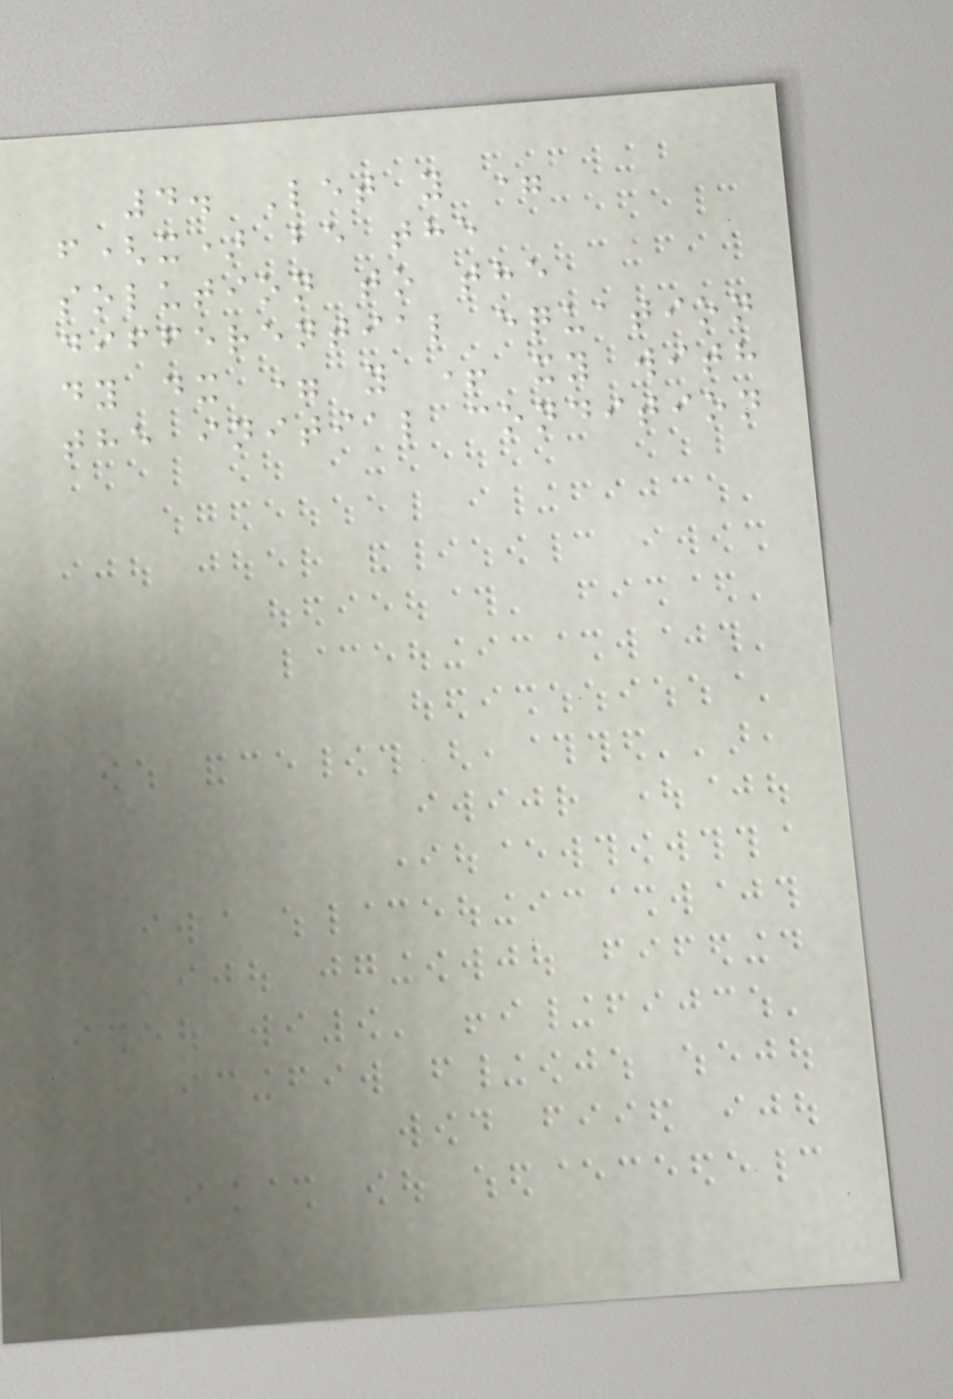4. Let y =
f(x) be the
solution to the
differential equation
dy dx = y + xy with
the initial condition
